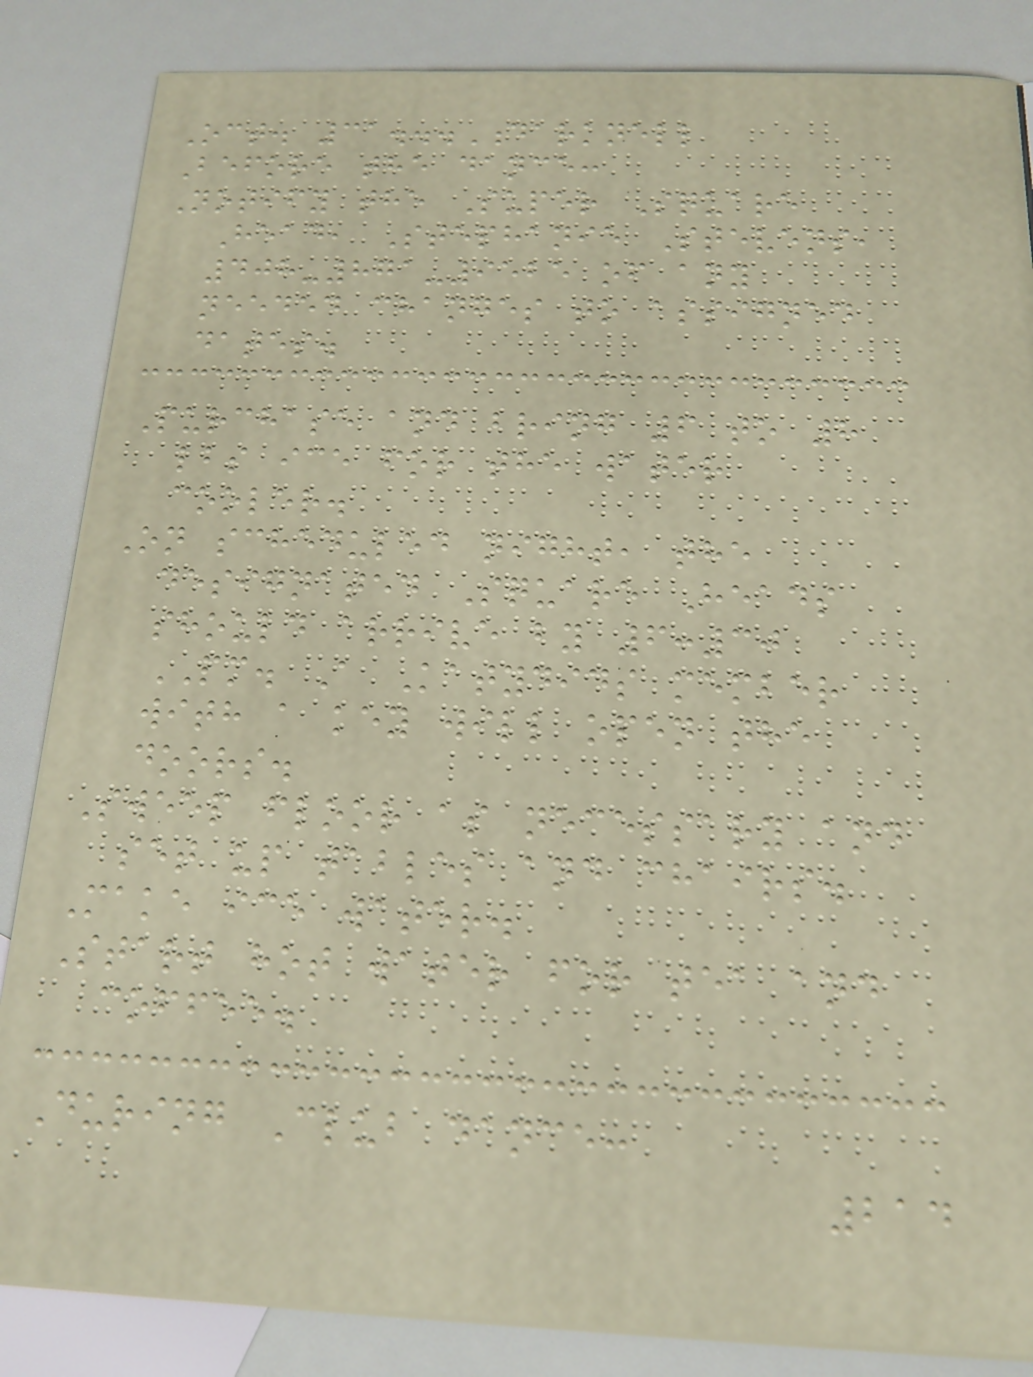Oct. 31...Darknell
Before the dance:
Notify the Super Square
Head, Stephanie Stevens,
408-871-9525 of any
needed changes to assigned
dates.
Purchase and bring 6 to 8
lbs ice for the water
cooler.
On scheduled night, the
designated Square Heads
should arrive by 6:30
PM. A Katydids member
with a key will open the
doors.
Sweep floor as necessary and
set up tables and chairs.
Make ice water.
Start hot water for tea and
coffee.
During Club dance:
214
